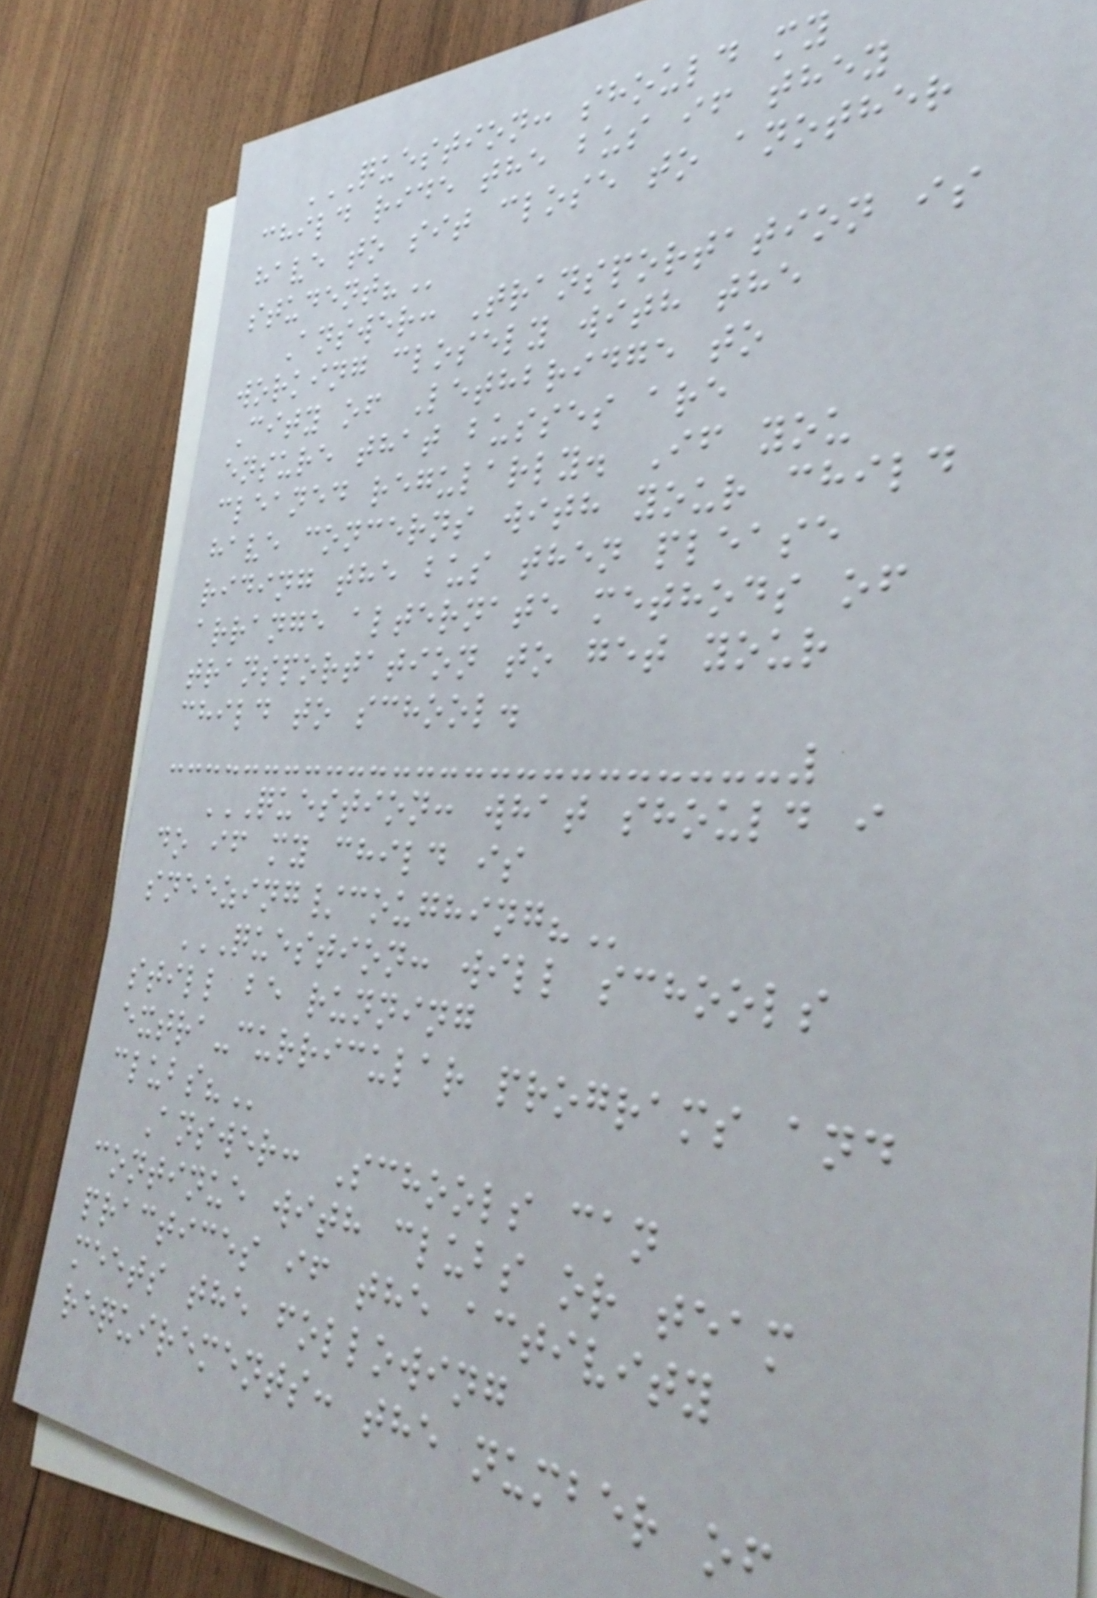QUESTION: SHOULD MY
CHILD RIDE THE BUS IF THEY
HAVE TO SIT CLOSE TO ANOTHER
STUDENT?
Answer: Transportation is
working closely with the
City of Lethbridge to
ensure that busses are
cleaned regularly. If you
have concerns with your child
riding the bus then please
arrange alternate methods of
transportation to get your
child to school.
QUESTION: WHAT SHOULD I
DO IF MY CHILD IS
SNEEZING/COUGHING?
QUESTION: WILL SCHOOLS
STILL BE RUNNING
EXTRA-CURRICULAR PROGRAMS AND
CLUBS?
Answer: Schools can
continue with clubs or team
practices if the activity
meets the following
requirements: the number of
